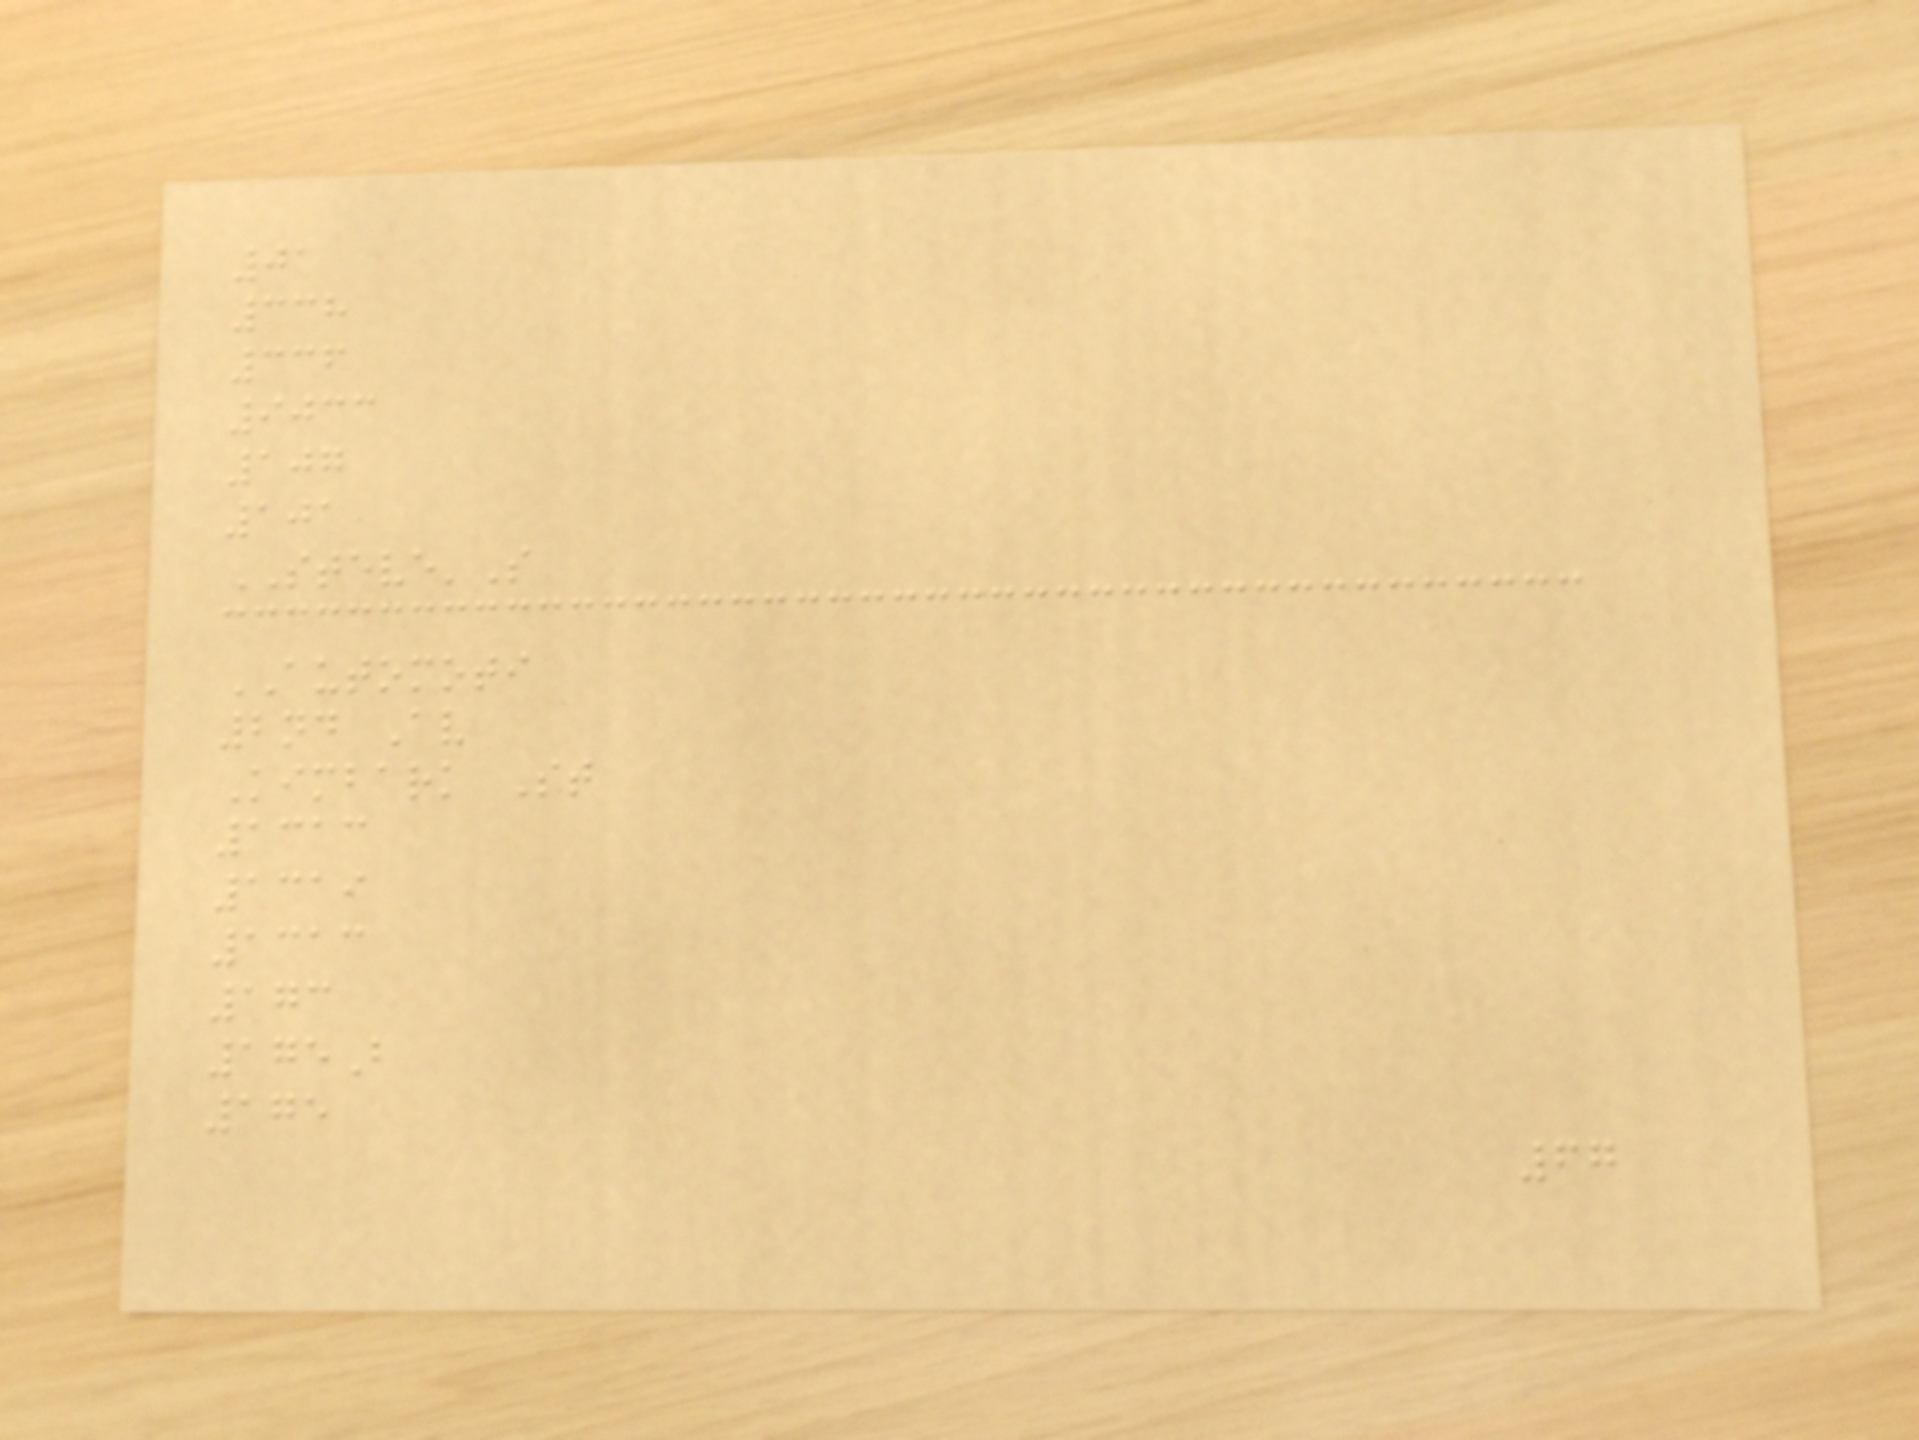01
338
336
9033
107
101
STEVE'S
AUTOMOTI
2nd Av
Kimbark St
1313
1319
1313
173
175B
175
67
